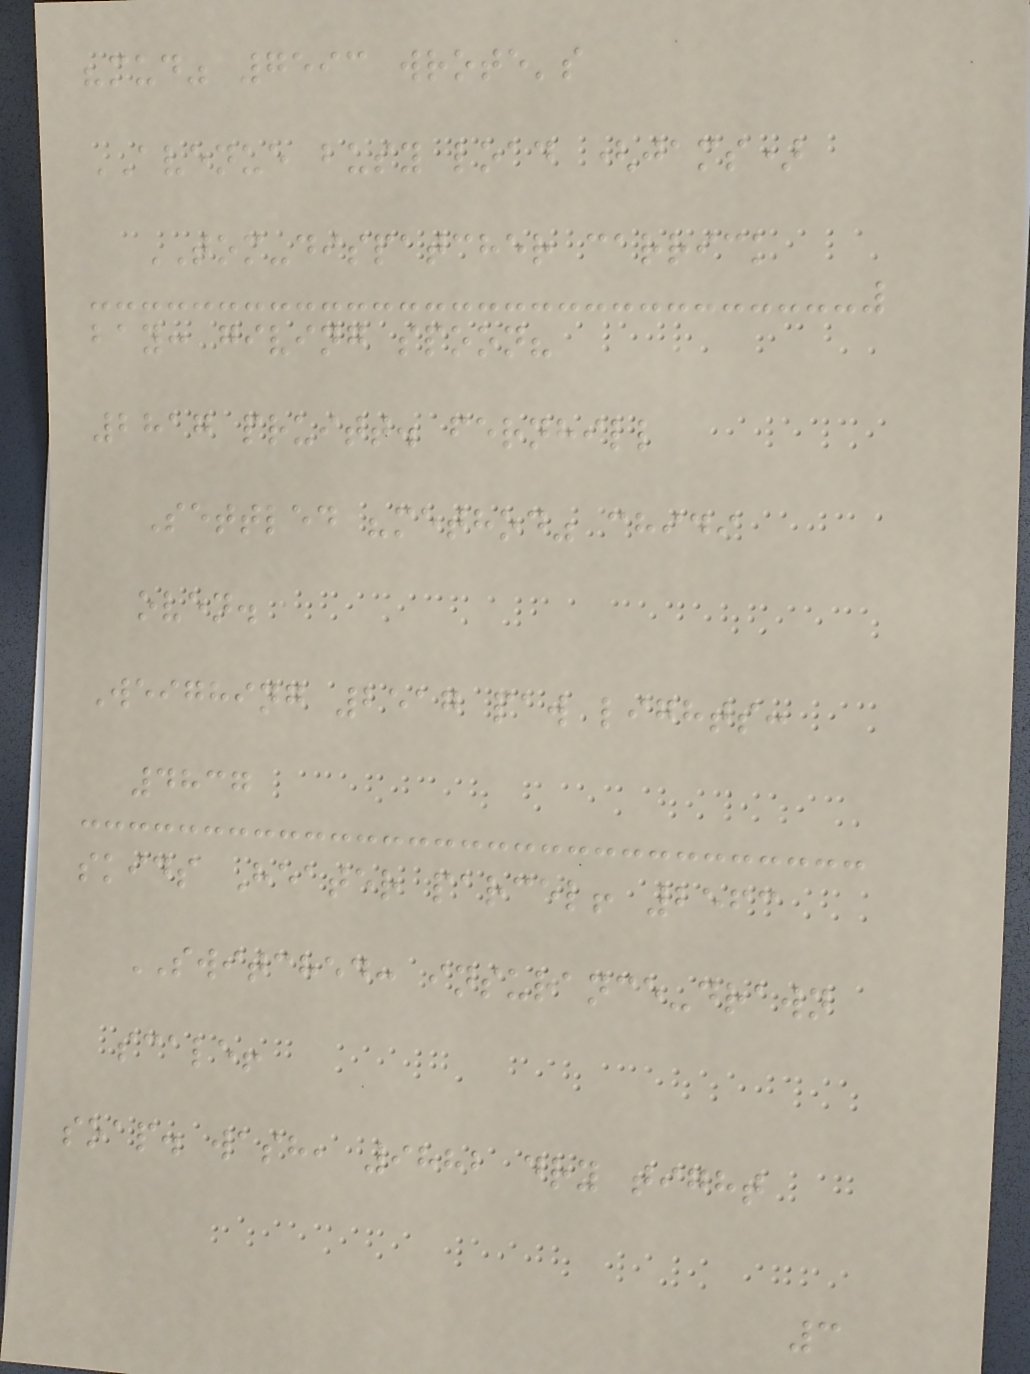"mud" 7593 wrote's
AVENUE busy load (jams)
TOM-dispatcher carrick
bay: giving spoon?
2817 pruitt. fernhill
Settled "method" chidi
oven.
Weighing 2517 paw lights:
4837
skids Heater parcel! 2563
SWITCHED: insurance-drawn
scale!
soap. wash, 9882 dry tight
3
